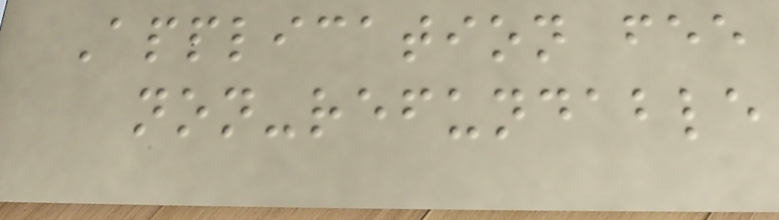Application fee
non-refundable
